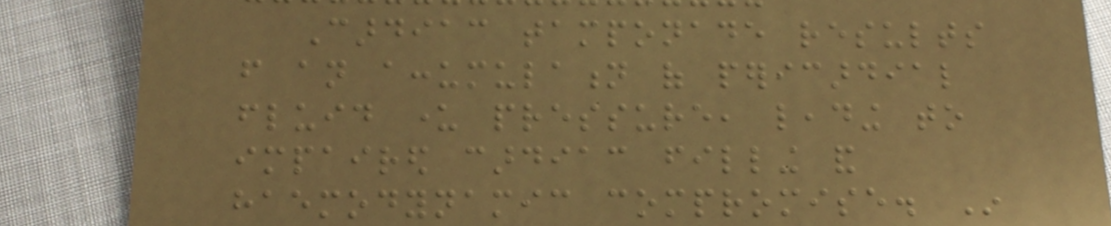Cardiac tamponade results
from an accumulation of pericardial
fluid under pressure, leading to
impaired cardiac filling and
haemodynamic compromise. In
